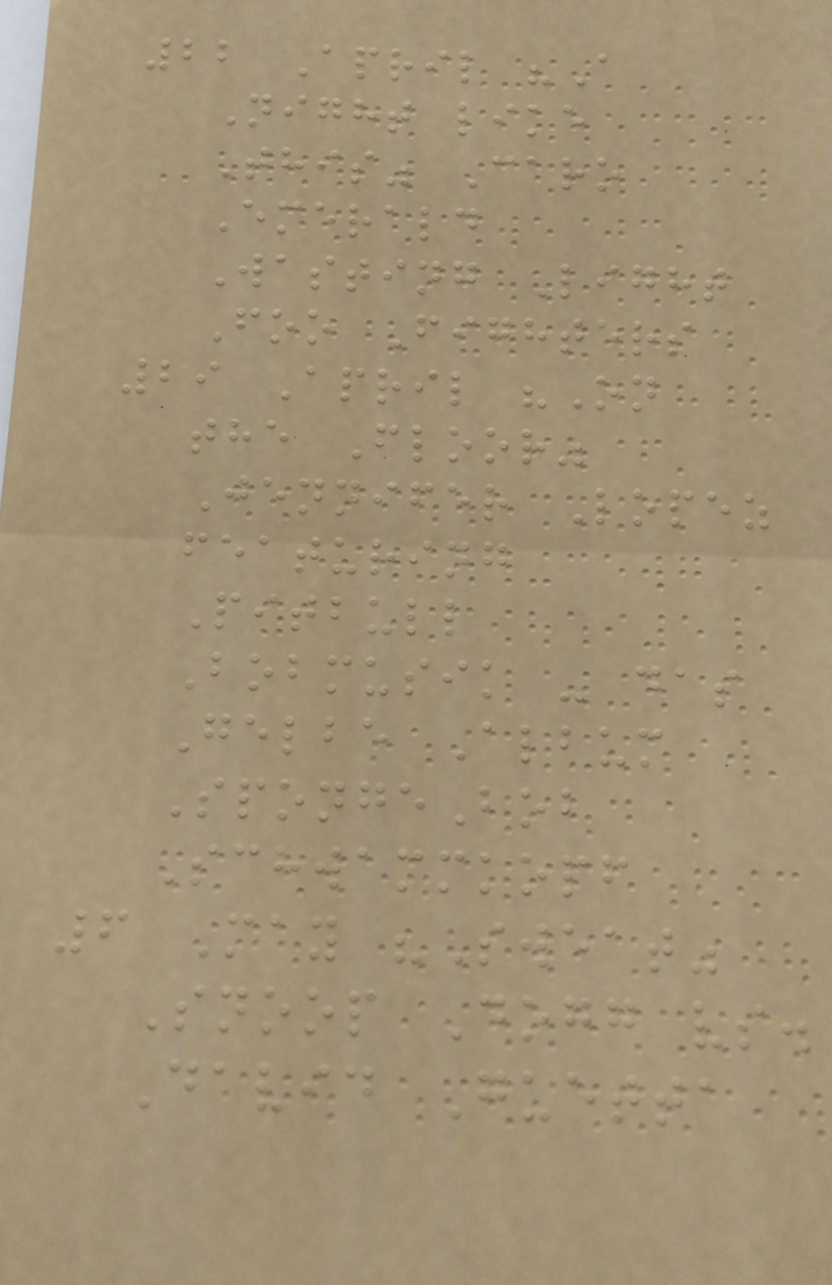22 April "A
Night like
This" Caro
Emerald
Wasting Light
Foo Fighters
29 April "On
the Floor"
Jennifer Lopez
featuring
Pitbull
Bobmusik - das
Gelbe Album
SpongeBob
Schwammkopf
6 May "Sweat"
Snoop Dogg vs.
David Guetta
